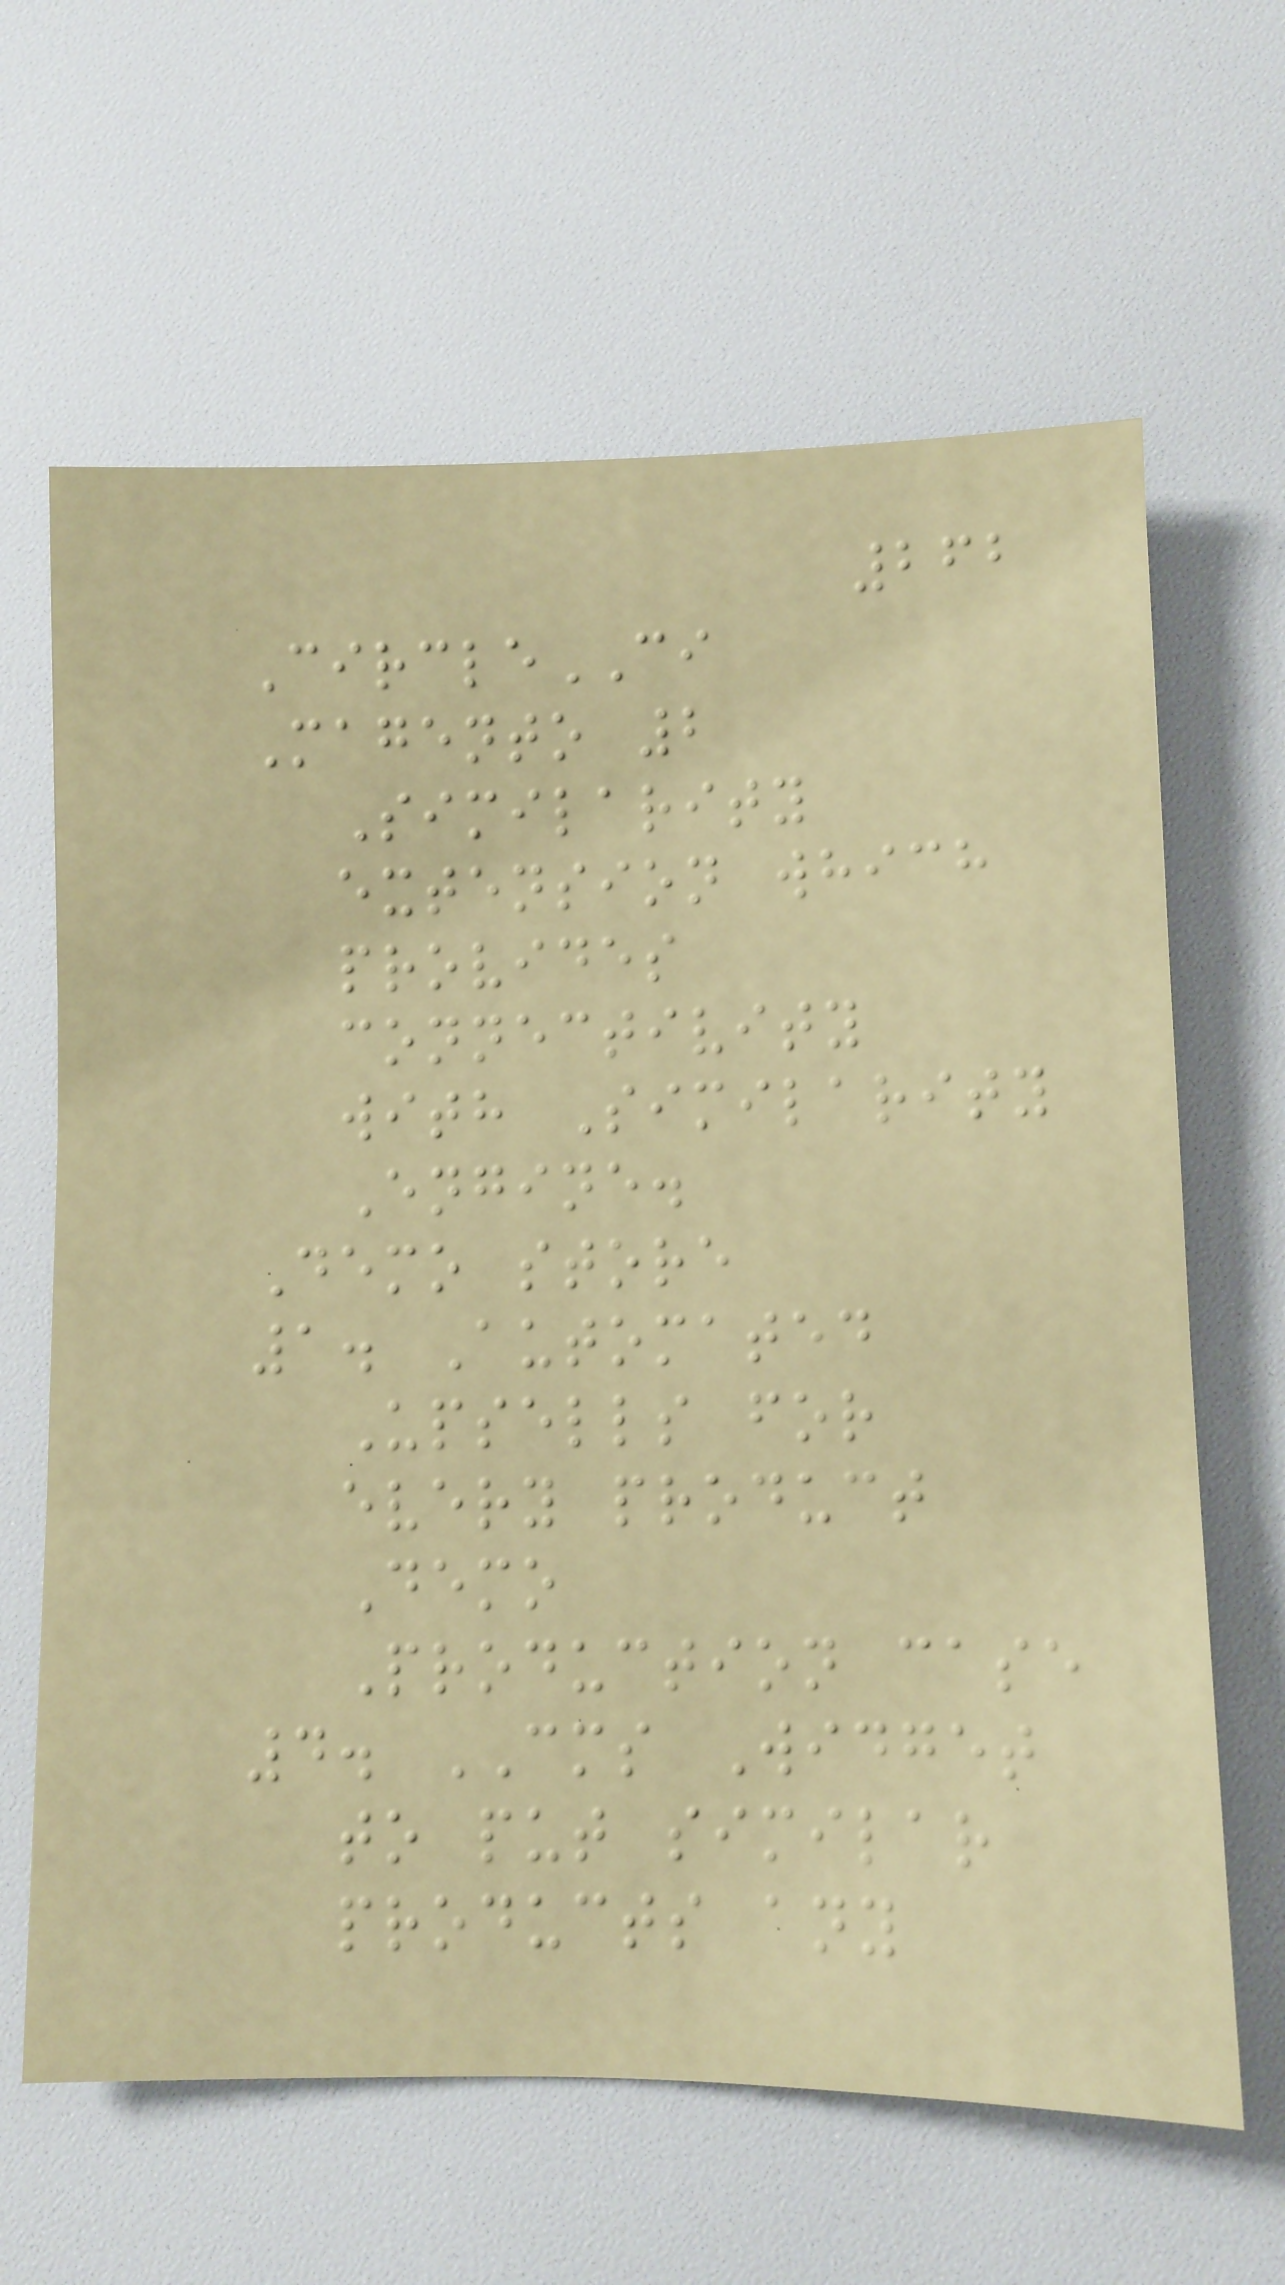262
CircleCI
Magento 2
Similarity
extension which
provides
connectivity
with Similarity
Engine.
Demo store
1. Automated
Upsells for
every product
Demo
Production case
4. CMS Widget
to put similar
products any
